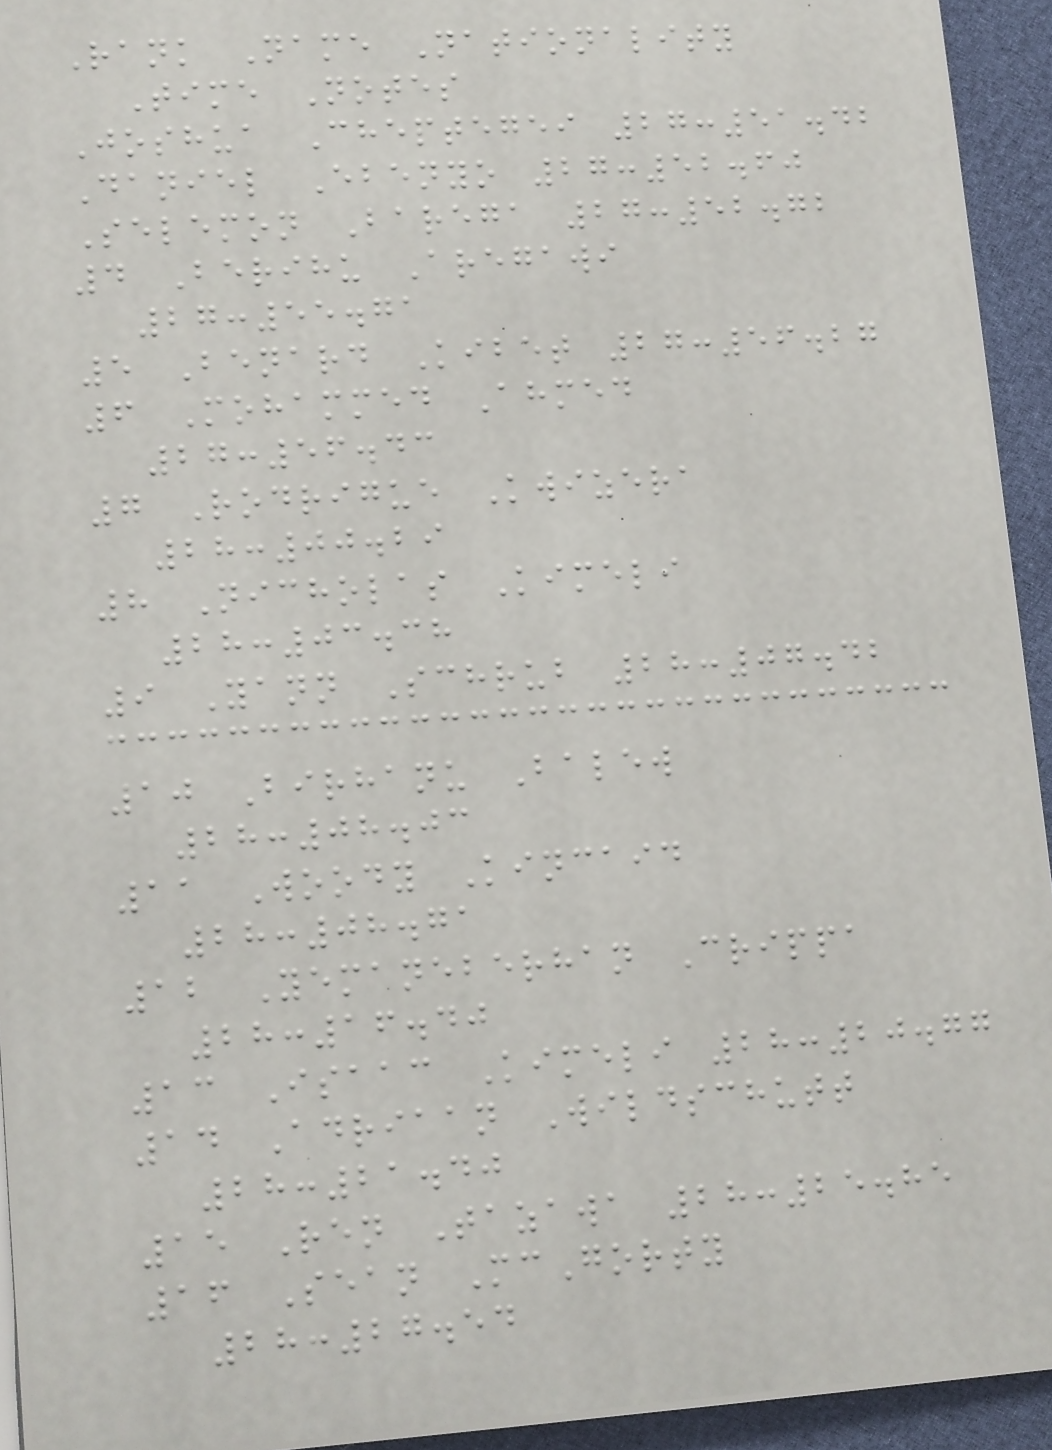Rank Name Nationality
Time Notes
Joshua Cheptegei 27:51.42
Daniel Ebenyo 27:52.60
Selemon Barega 27:52.72
4 Berihu Aregawi
27:55.71
5 Benard Kibet 27:56.27
6 Mohammed Ahmed
27:56.43
7 Rodrigue Kwizera
28:00.29
8 Nicholas Kimeli
28:03.38
9 Yann Schrub 28:07.42
10 Birhanu Balew
28:08.03
11 Woody Kincaid
28:08.71
12 Yemaneberhan Crippa
28:16.40
13 Isaac Kimeli 28:20.77
14 Adriaan Wildschutt
28:21.40
15 Ren Tazawa 28:25.85
16 Sean McGorty
28:27.54
